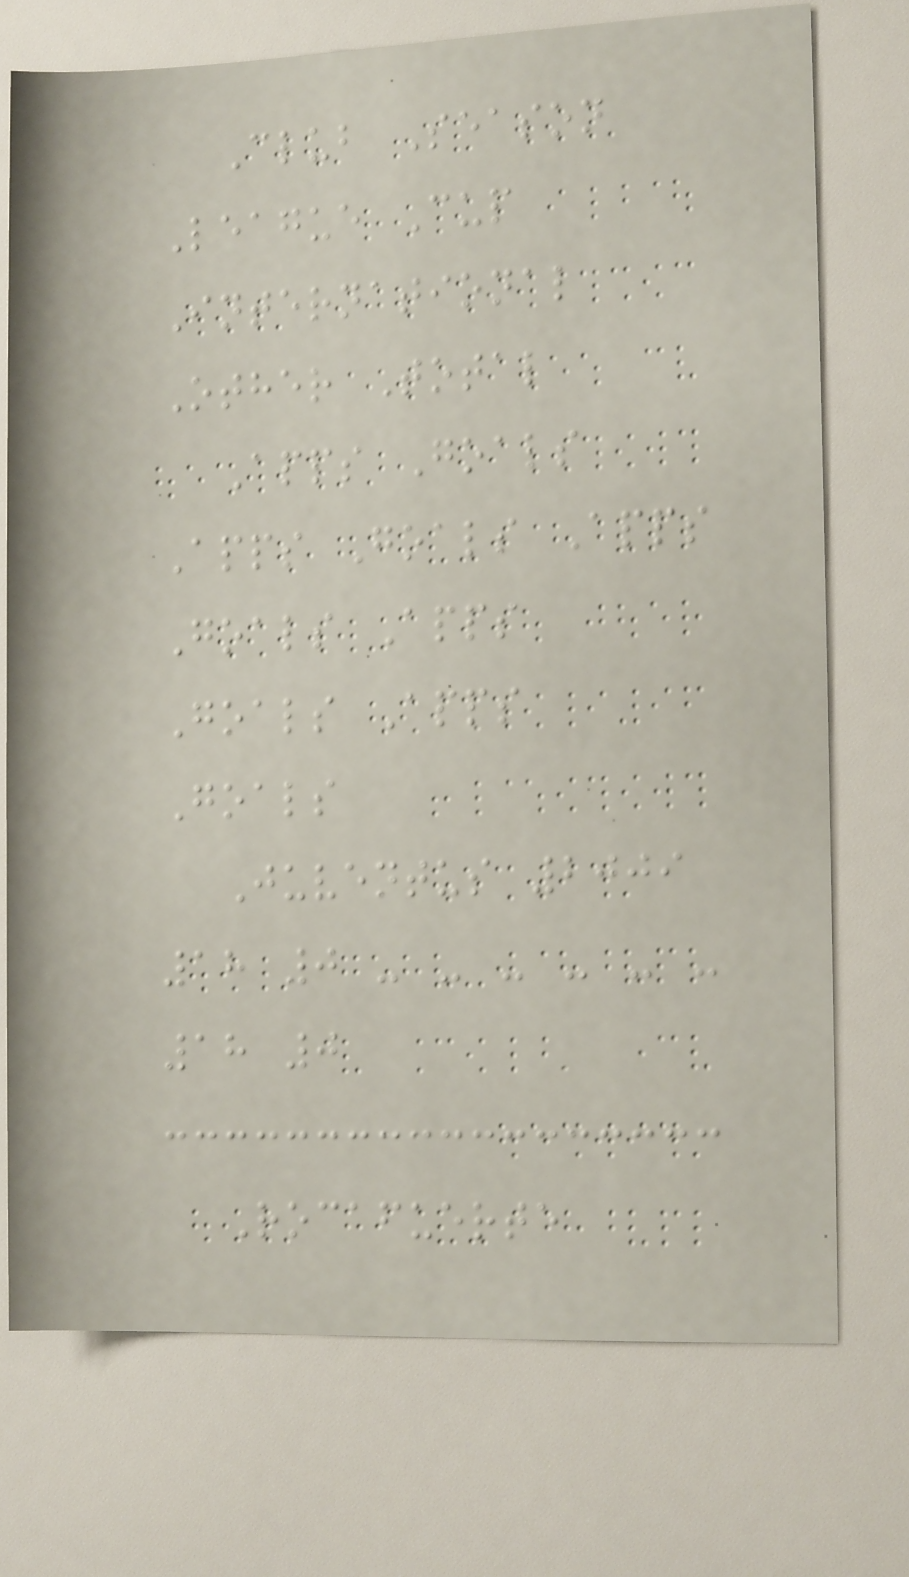Club Season
League Cup
International
Other Total
Apps Goals
Apps Goals Apps
Goals Apps
Goals Apps
Goals
Juventus 2009
18 0 - - - - - -
18 0
Rocafuerte
